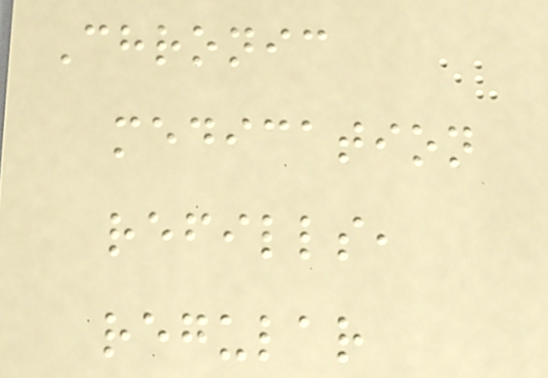Chronic
medication
refills,
regular
